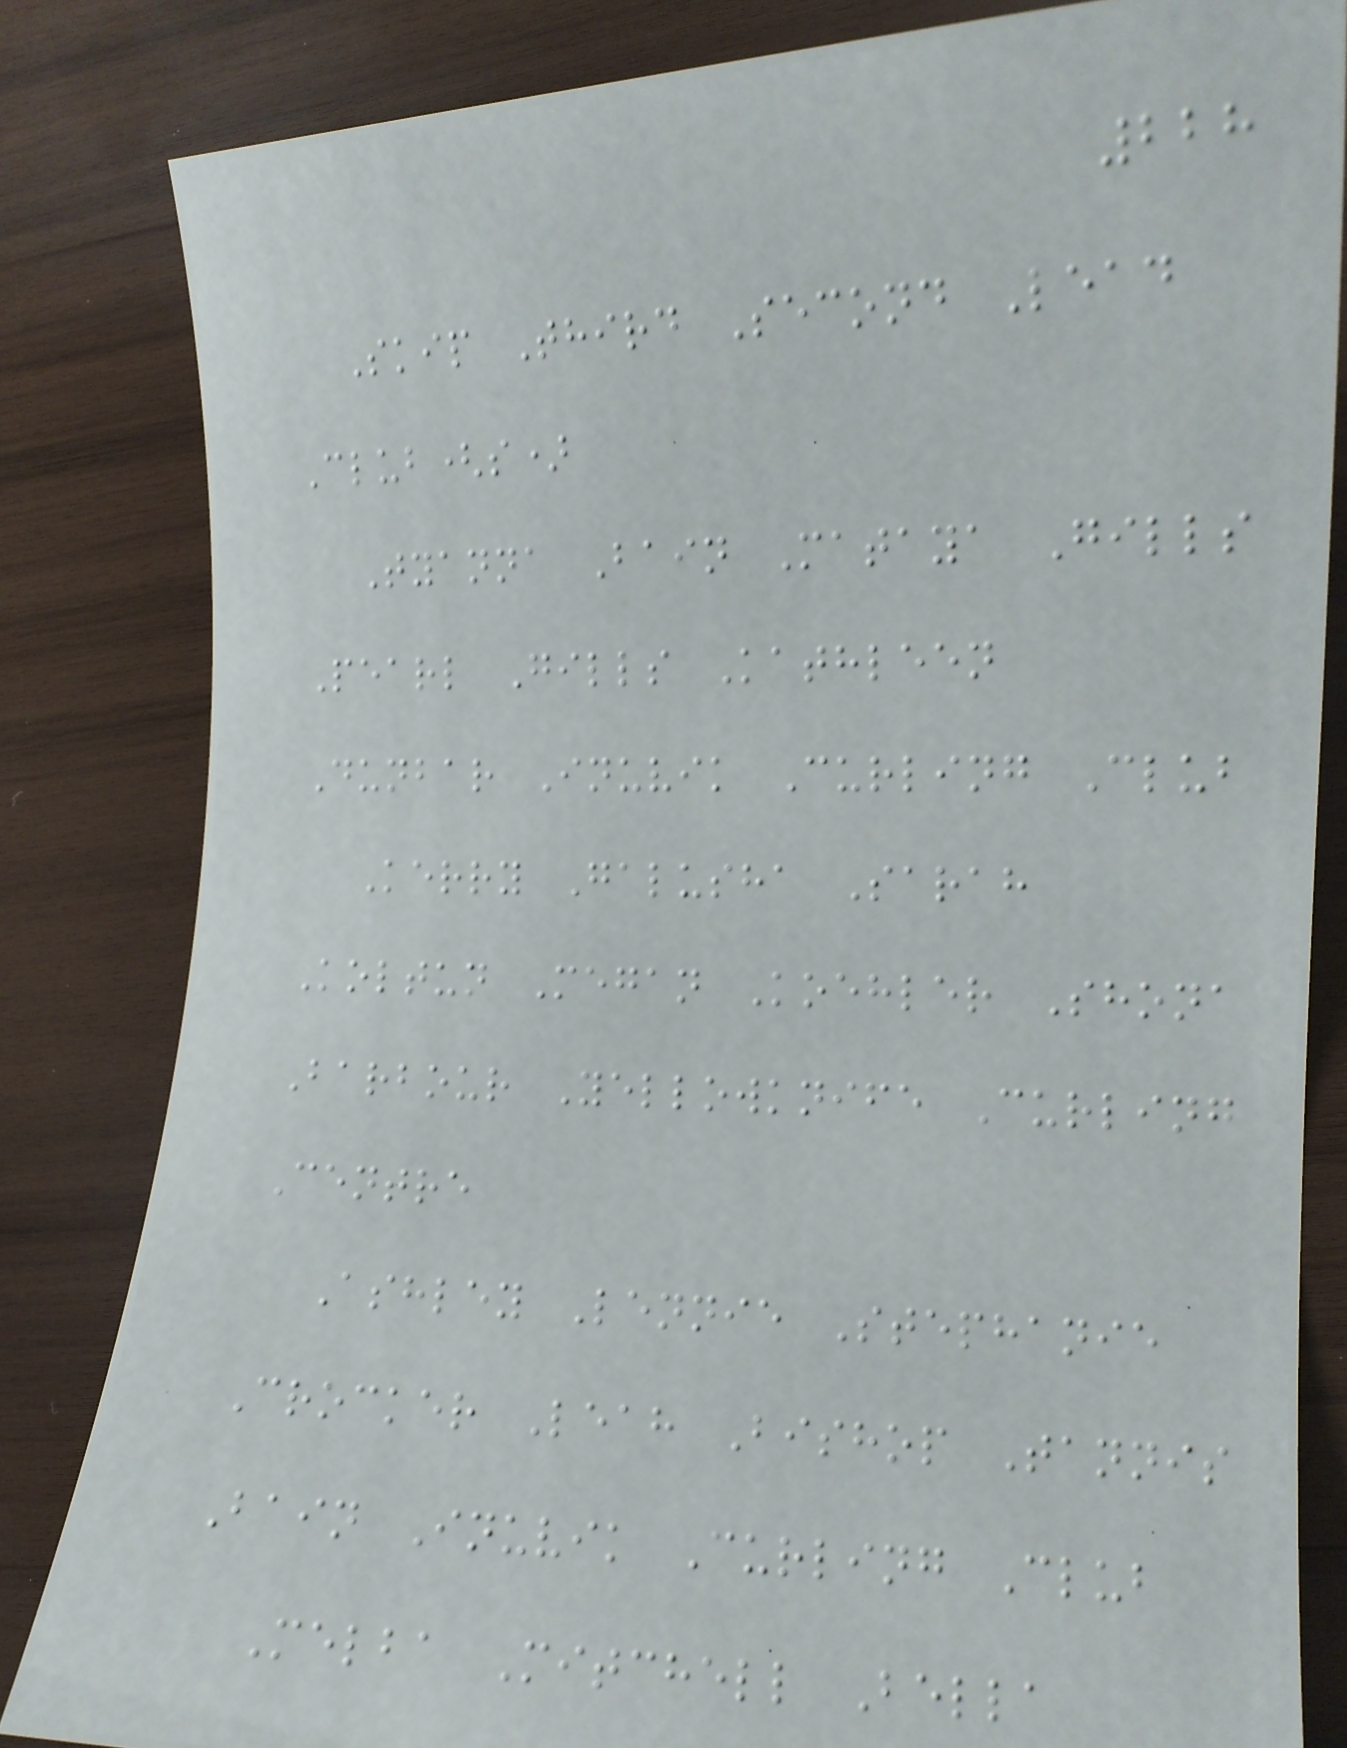228
Skip Third Second Lead
Club(s)
Tyanna Bain Mataya Gills
Pearl Gills Kathleen
Dunbar Inuvik Curling Club
Kerry Galusha Sarah
Koltun Megan Koehler Shona
Barbour Yellowknife Curling
Centre
Ashley Lennie Stephanie
Crocker Leah Bishop Tannis
Bain Inuvik Curling Club
Melba Mitchell Bella
